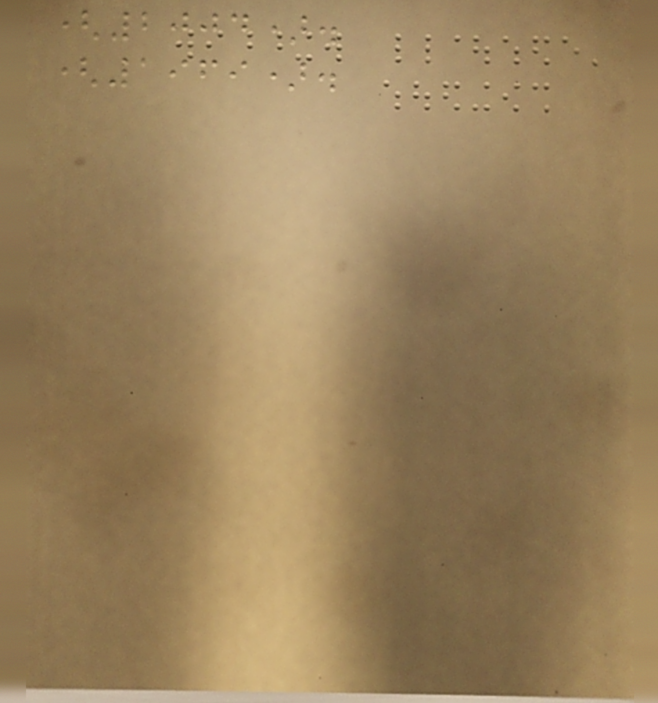(2004).
(1969).
